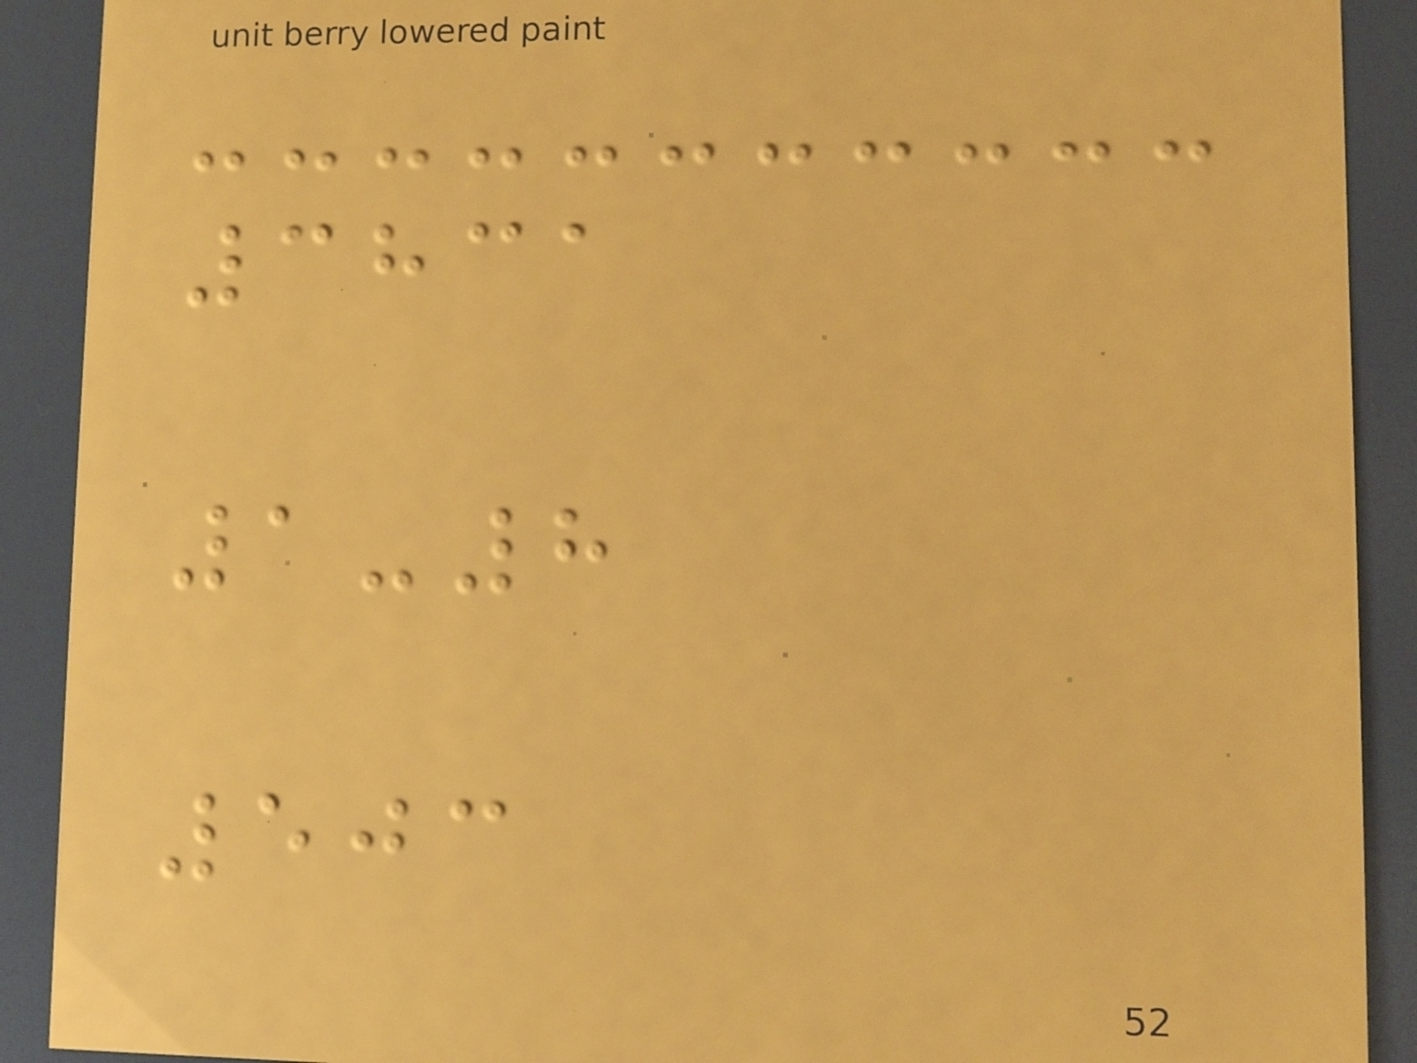3831
1-8
503
